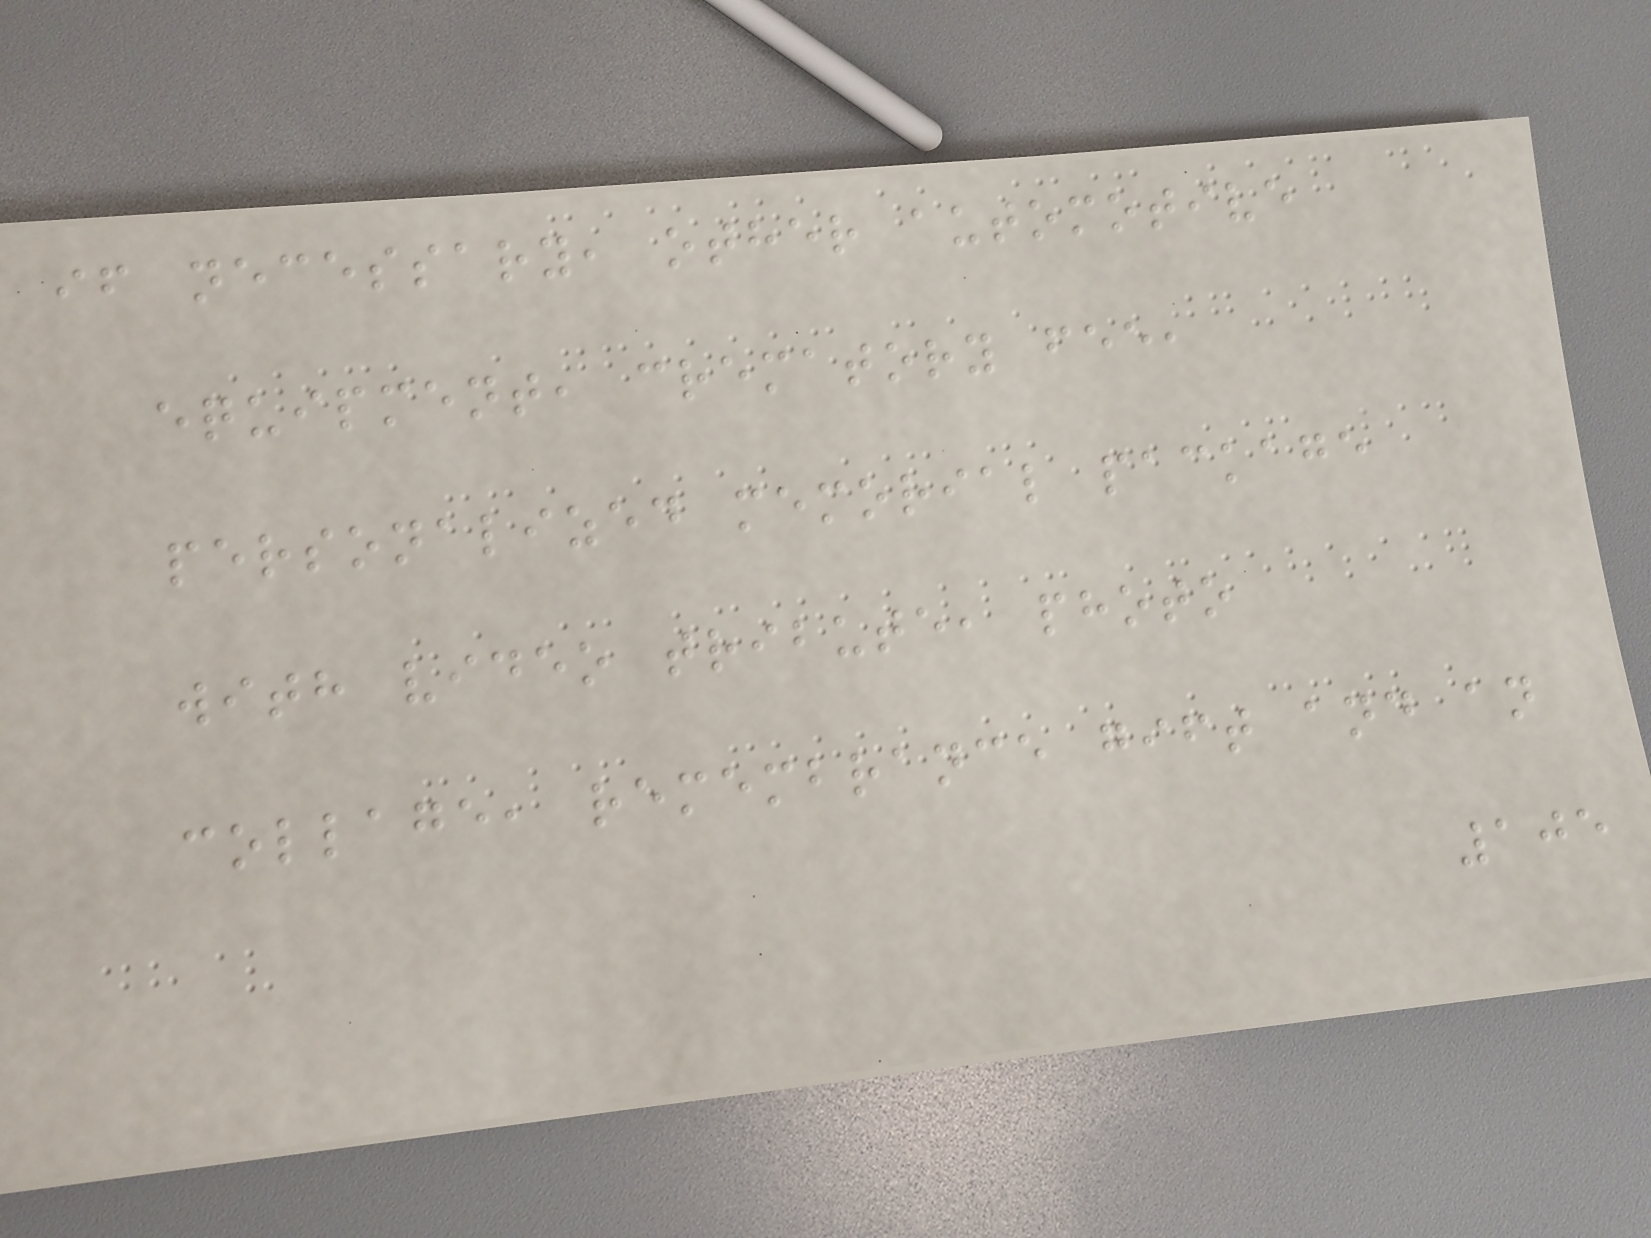if necessary, other automotive
equipment, crematory fee,
personalized memorial package
with video tribute, photo
collage, remembrance gift and an
105
